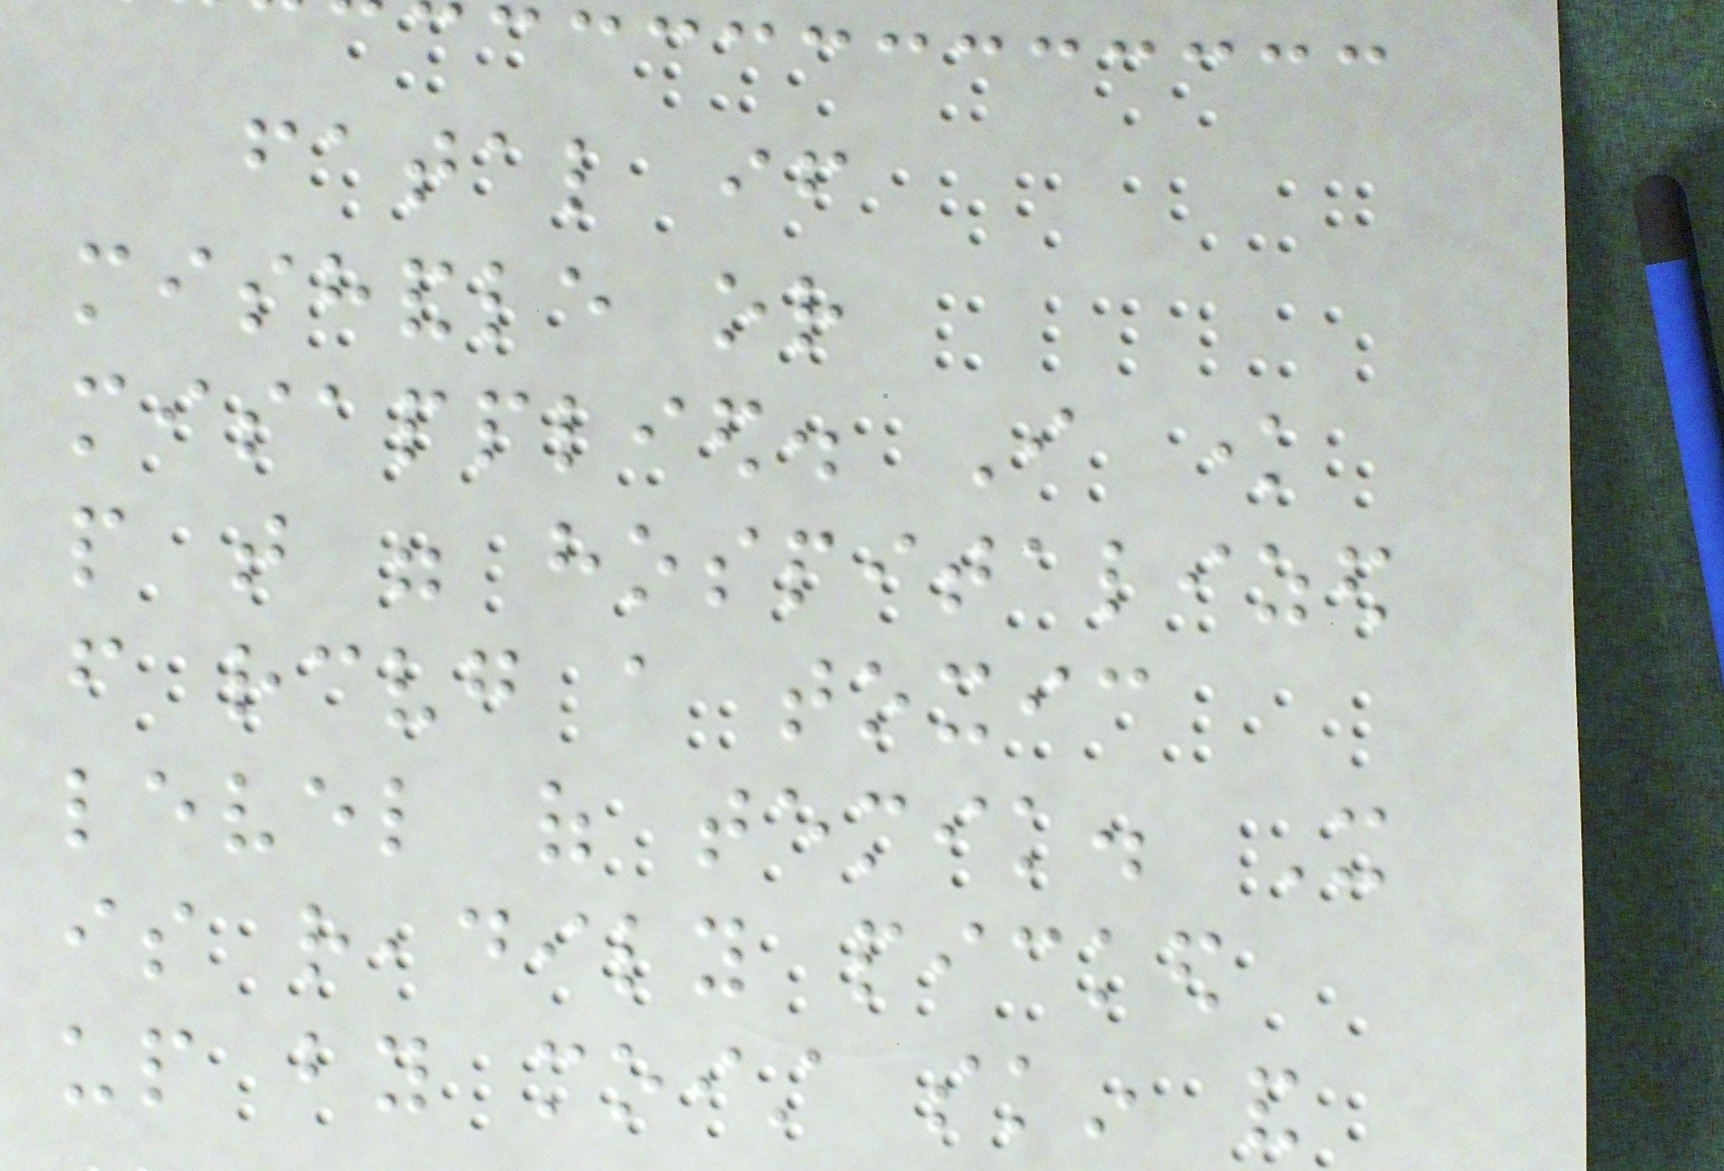fatal if
mishandle or
misapplied. I know
people that were hospitalized
from receiving a toxic
level of temik. It
is readily picked
up by moist skin and
